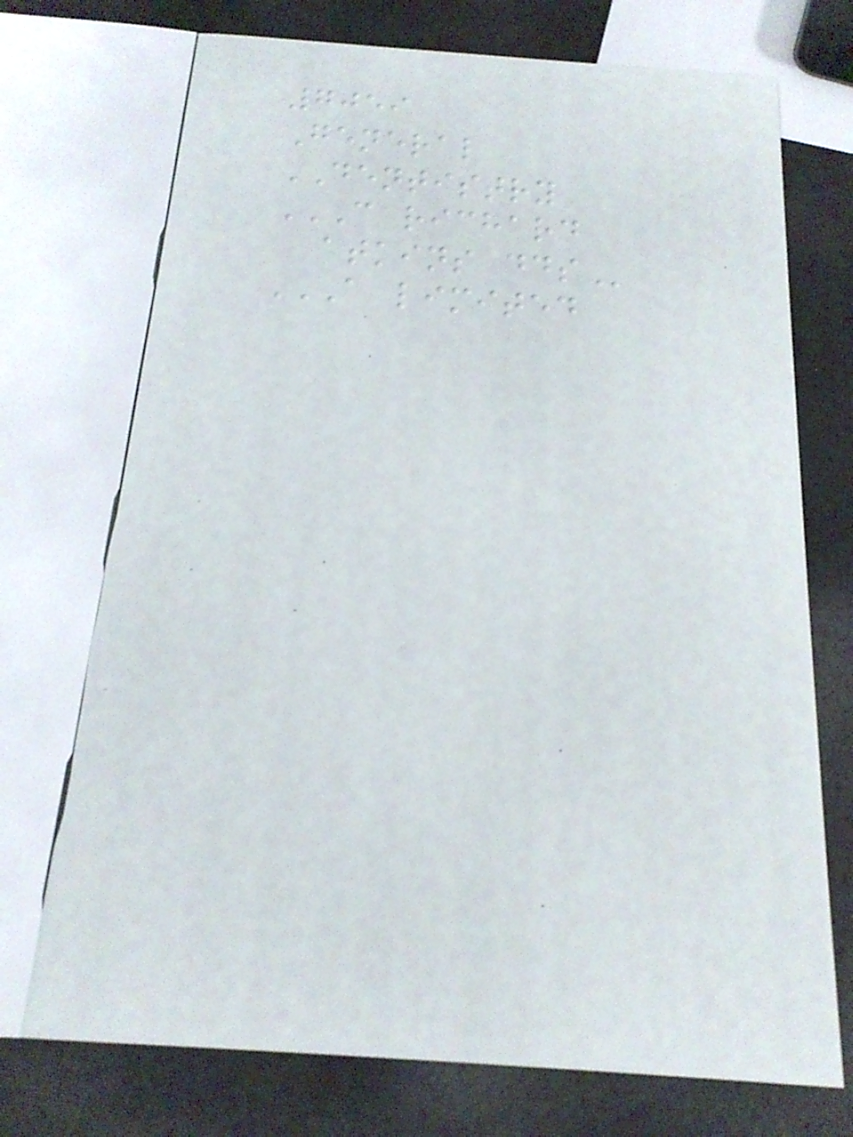7059
General
DENTISTRY
C RICHARD
ATKINS DDS
A LIMITED
